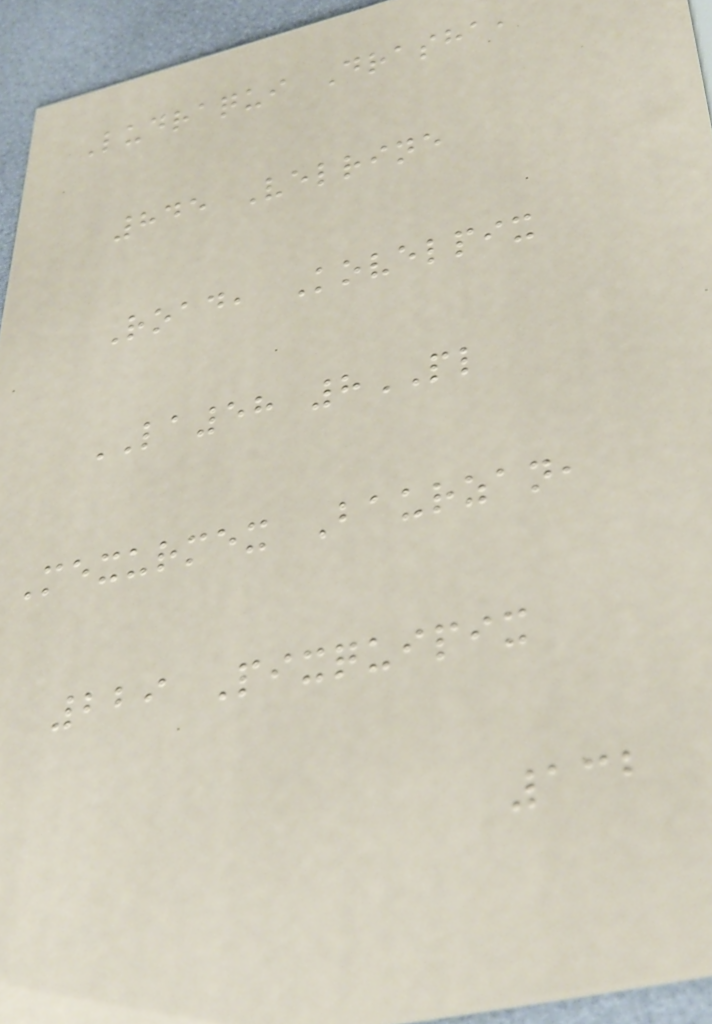Ludraqui Drasha,
845 Velrine
Road, Kovelpix
LA58 8PL
Mexurmex Baurzan,
229 Pixquipix
132
